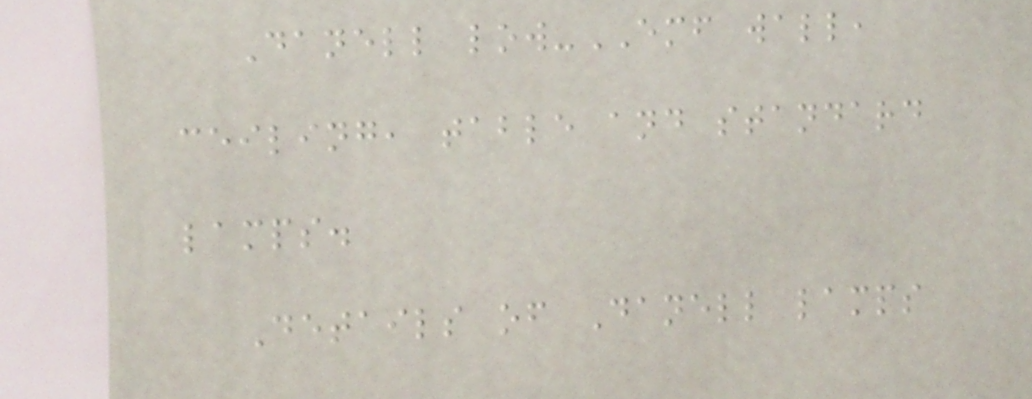Danell low-EMF wall,
ceiling, table and standard
lamps.
Details of Danell lamps
